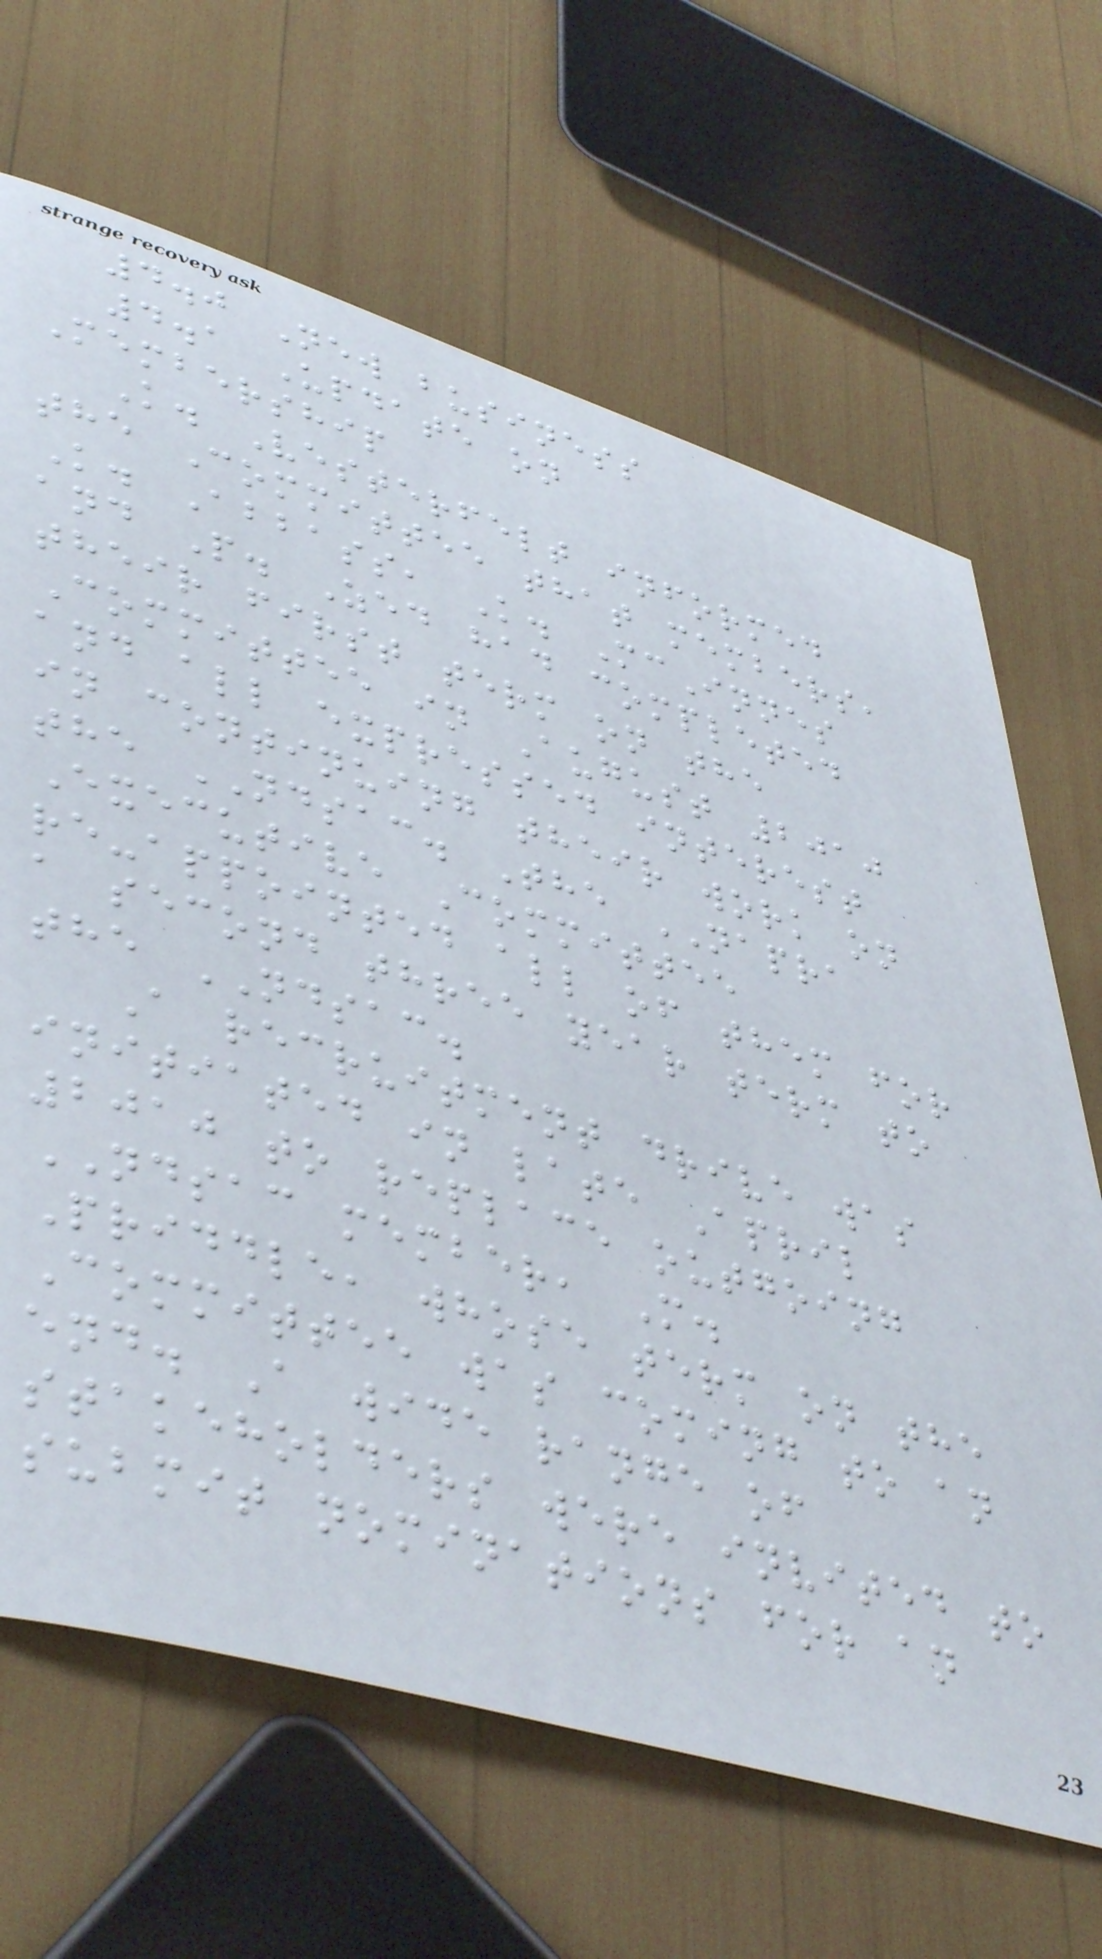4.0 New business
4.1 Update on
Membership
K. Vesterfelt informed
the Committee that members,
K. Abbass, K. McInnes
and P. Zed had completed
their first term on the
Committee in August 2010
and all expressed interest
in continuing their work on
the NDSAC. The NAPRA
Executive Committee
re-appointed all of them for
a second three year term to
the NDSAC.
A recruitment drive was
initiated in late April
2010 to replace outgoing
NDSAC member, M.
Priddle, whose term on the
Committee was coming to an
end. A wide range of
stakeholders were invited to
submit nominations for an
